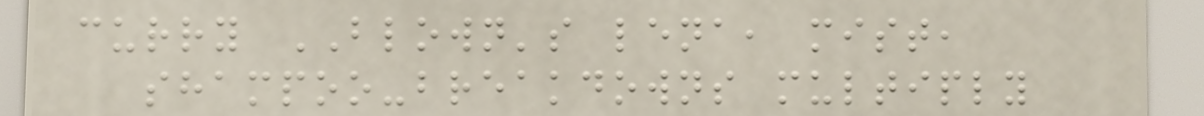curry BLOWN's lena, mist,
shampoo-breakdowns multiply
